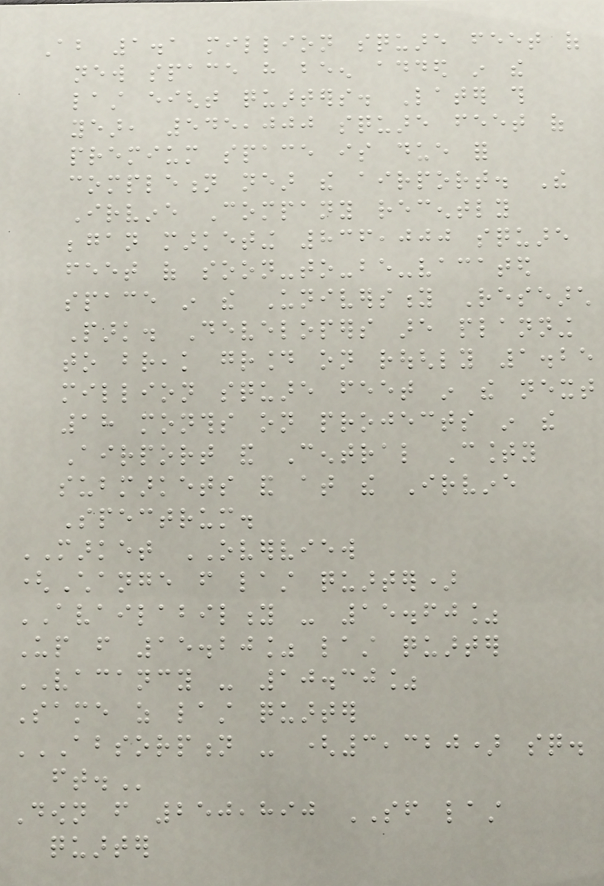About 1.1 million square feet of
new space have been added in the
last eight quarters. Later this
year, 545,000 square feet of
premium space is due for
completion near the airport. The
Irvine Company recently
began marketing 836,000 square
feet of soon-to-be-vacated
space in the University Research
Park. Developers are planning
to break ground on roughly 1.25
million square feet in the next
18 months on projects in the
Airport and Central County
submarkets and at the Irvine
Spectrum.
MARKET OVERVIEW
(Change from last quarter)
AVAILABILITY - 15.60%
Up from 15.20% last quarter
VACANCY - 10.30%
Same as last quarter
ABSORPTION - (3,320) SQ.
FT.
Down from 250,890 SF last
quarter
